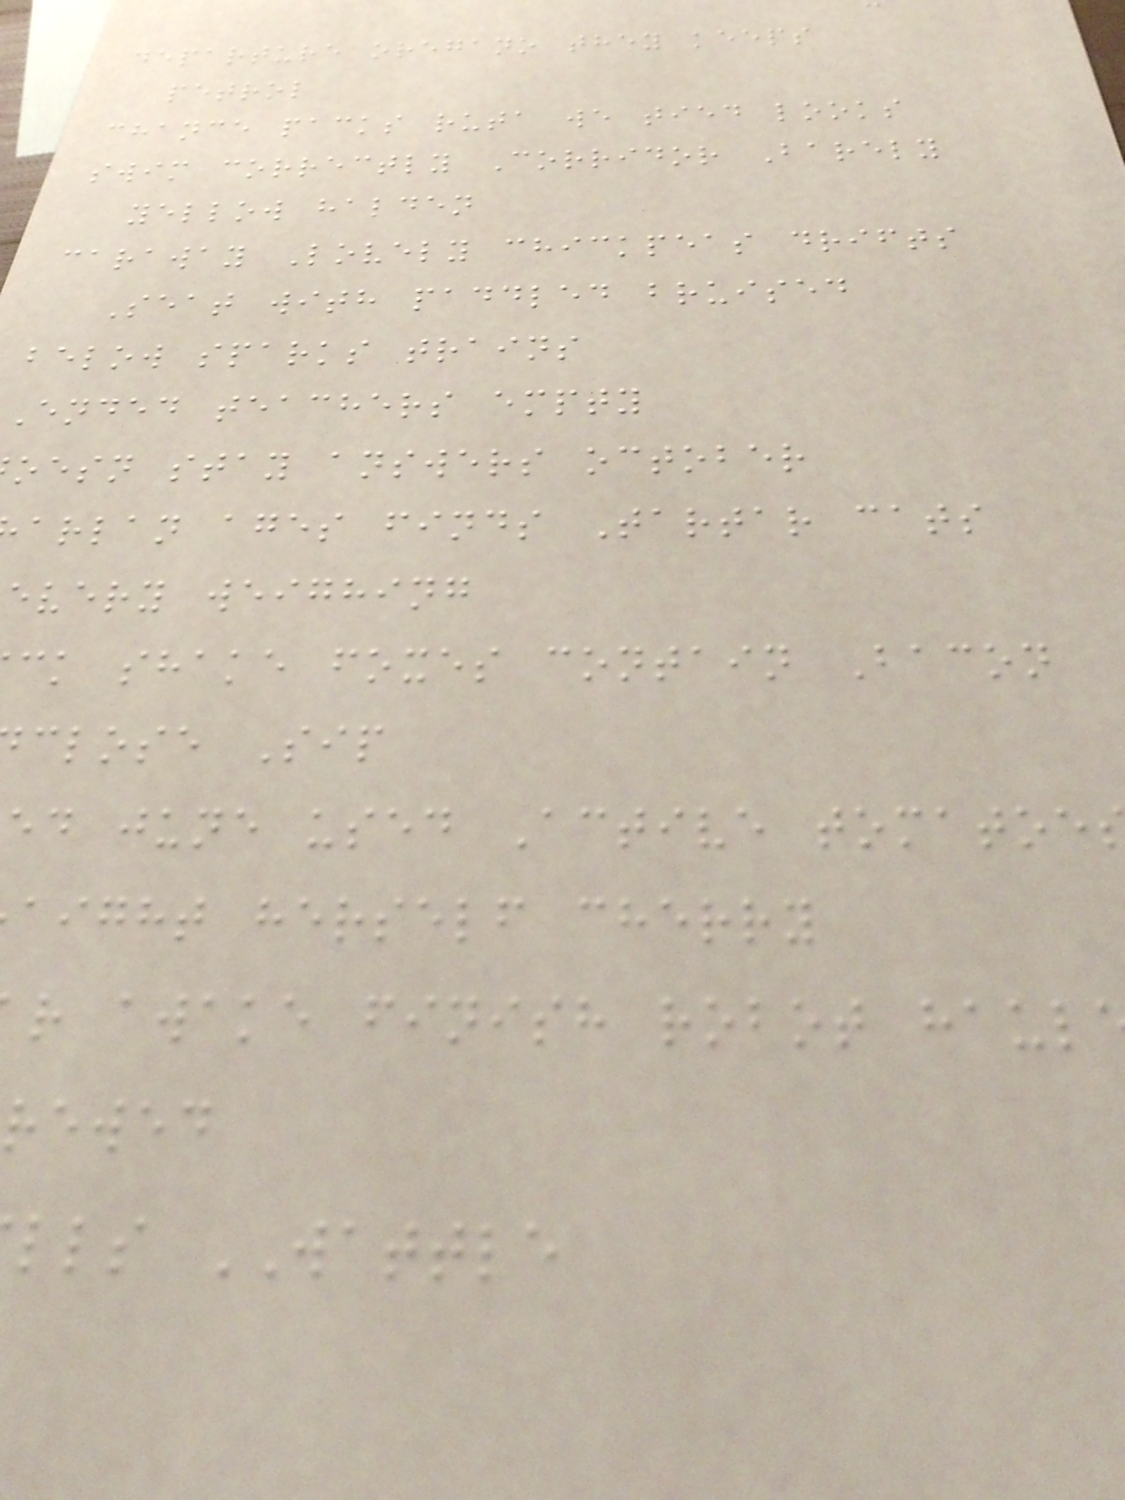departure oregano they keeps
petrol
chance packs ruta we tied looks
swim correctly Corridor Barely
yellow halden
caraway Lovely chickpeas drifts
Seat with paddled bruised
below sparks trains
Ended teachers empty
oesn stay answers october
arlan ages finds Tartar cats
every weighing
ck shake foxes contain Bacon
close Sip
ed june used Active tomatoe
aight herself cherry
r awake finish robot haul
rewed
lls WATTLE
